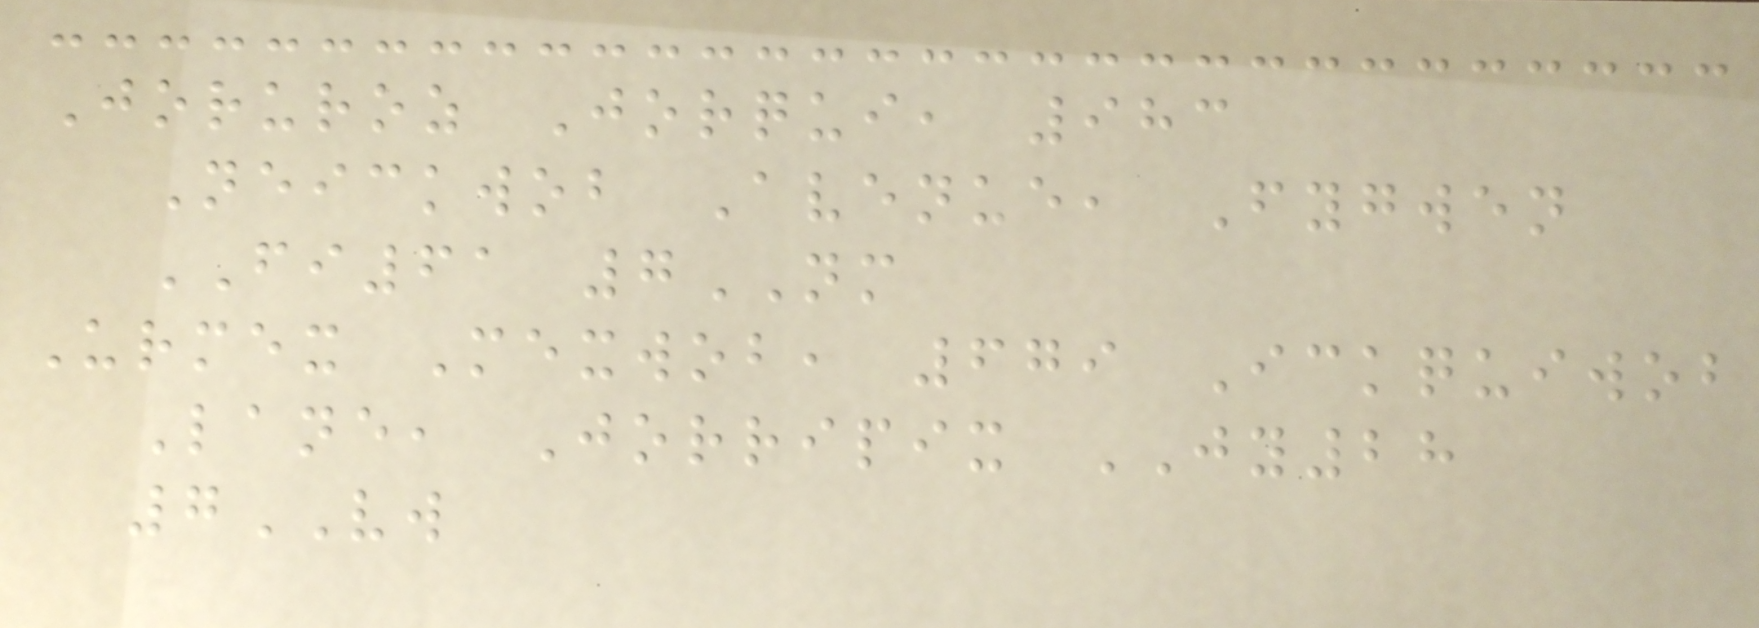Joruroz Jorqui, 983
Neickwob Avenue, Fygwen
FI61 7NM
Urmex Mexwob, 679 Ickquiwob
Lane, Jorripix JY28
7VW
